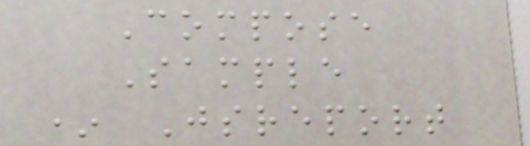Compose
Sample
* Jsreport
